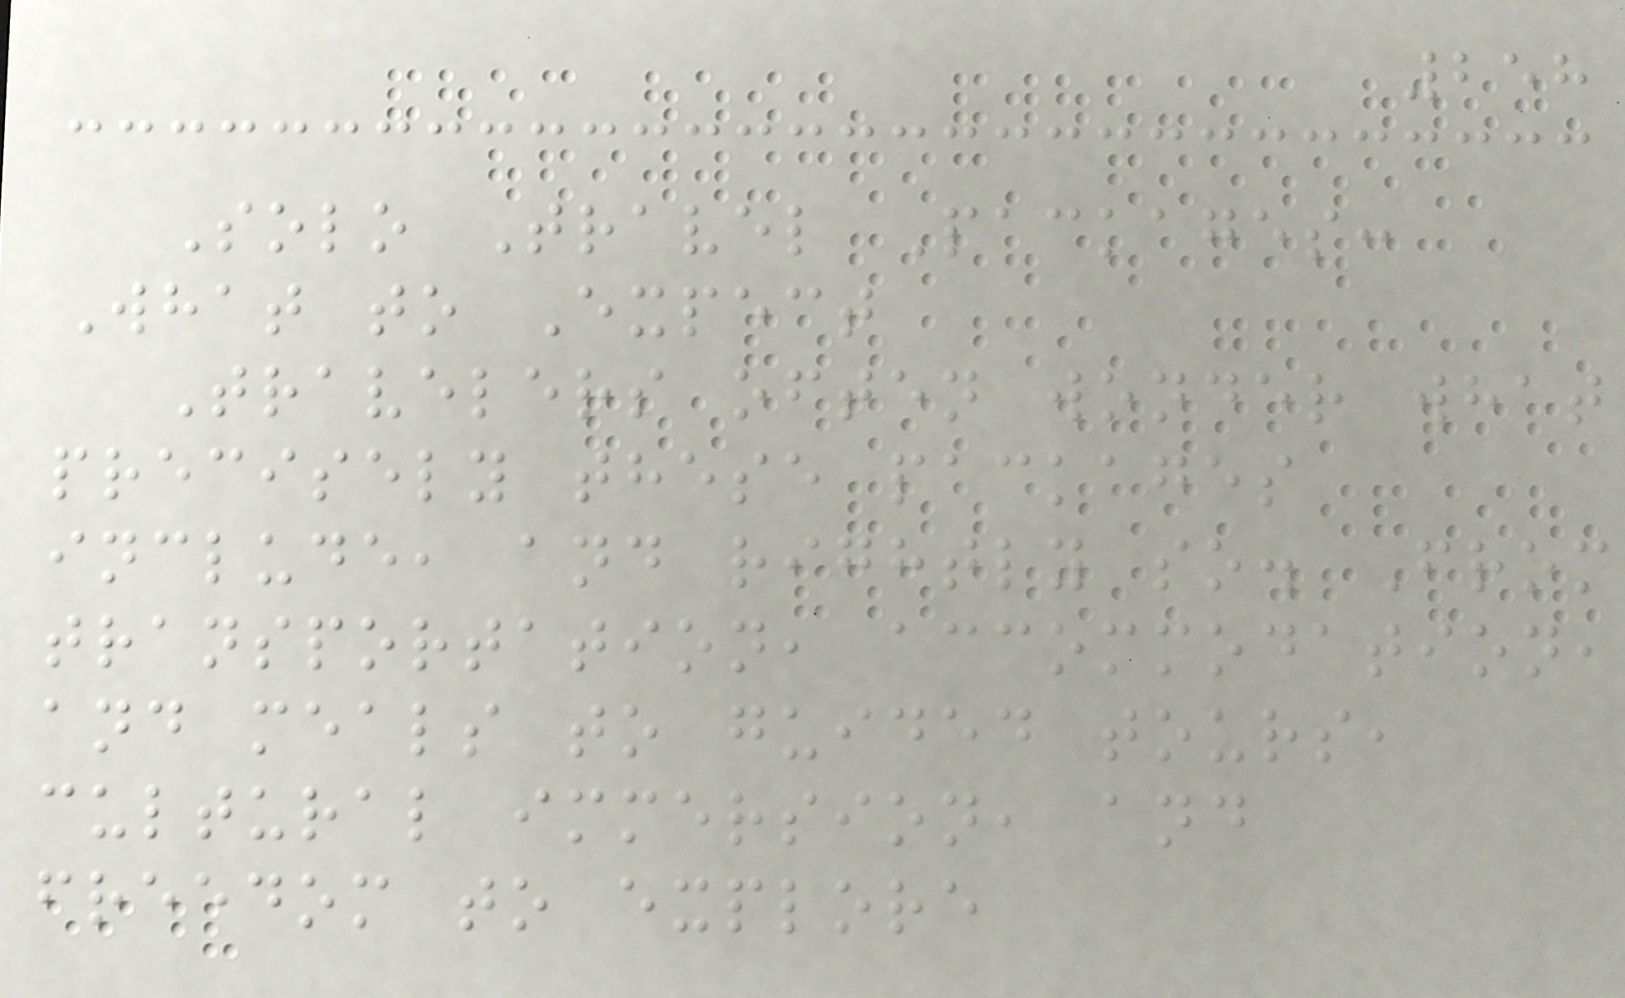258
Solo Travel Packages:
What to Expect
Travelers often wonder what
precisely these packages
include, and rightly so. From
transportation, accommodation,
and meals to guided tours,
cultural immersion, and
freedom to explore
